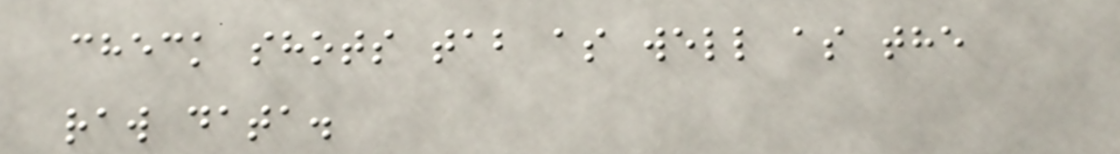check shots tab as well as the
raw data.
